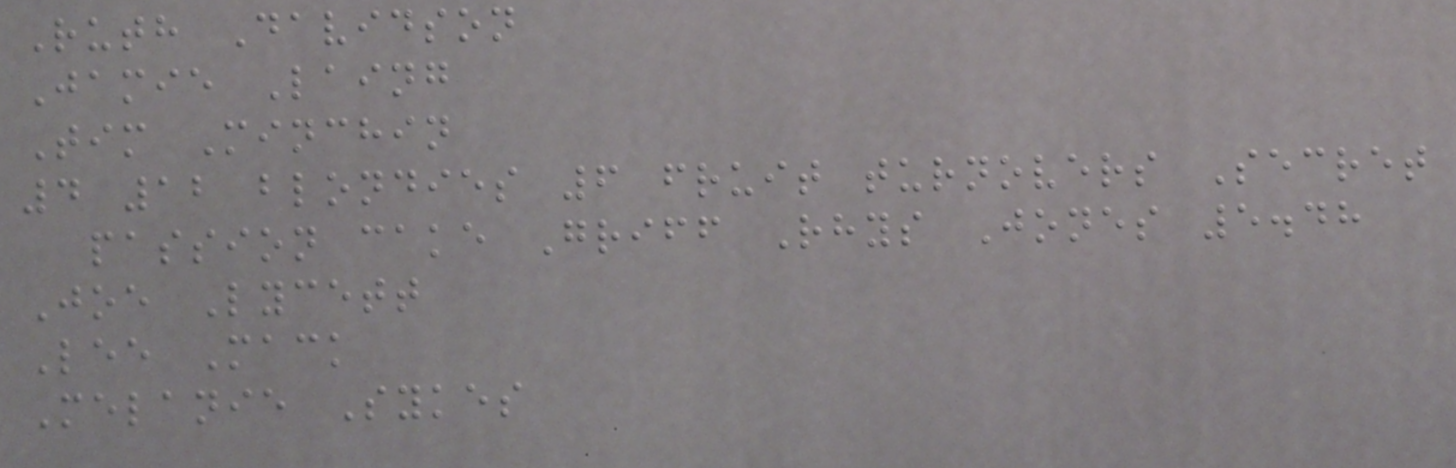Ruth Davidson
Jamie Laing
Tim Minchin
4 12 blondies 6 fruit turnovers Secret
passion cake Griff Rhys Jones 5.48
Joe Lycett
Lee Mack
Melanie Sykes
